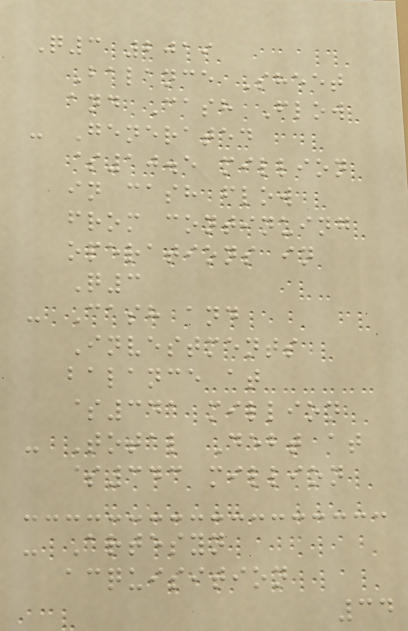Q3 2019
Balance Sheet
and Cash Flow
- Generated
$10.5 million
in cash flow
from continuing
operations in
Q3
- Cash and
Investments
balance at
$341 million
- Total Debt at
$343 million
- Artesyn
acquisition
34
